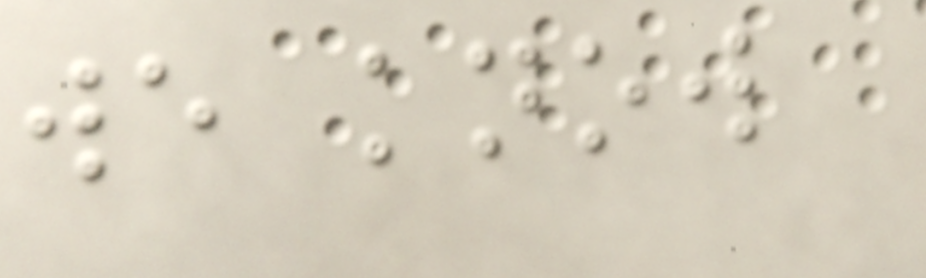we know
